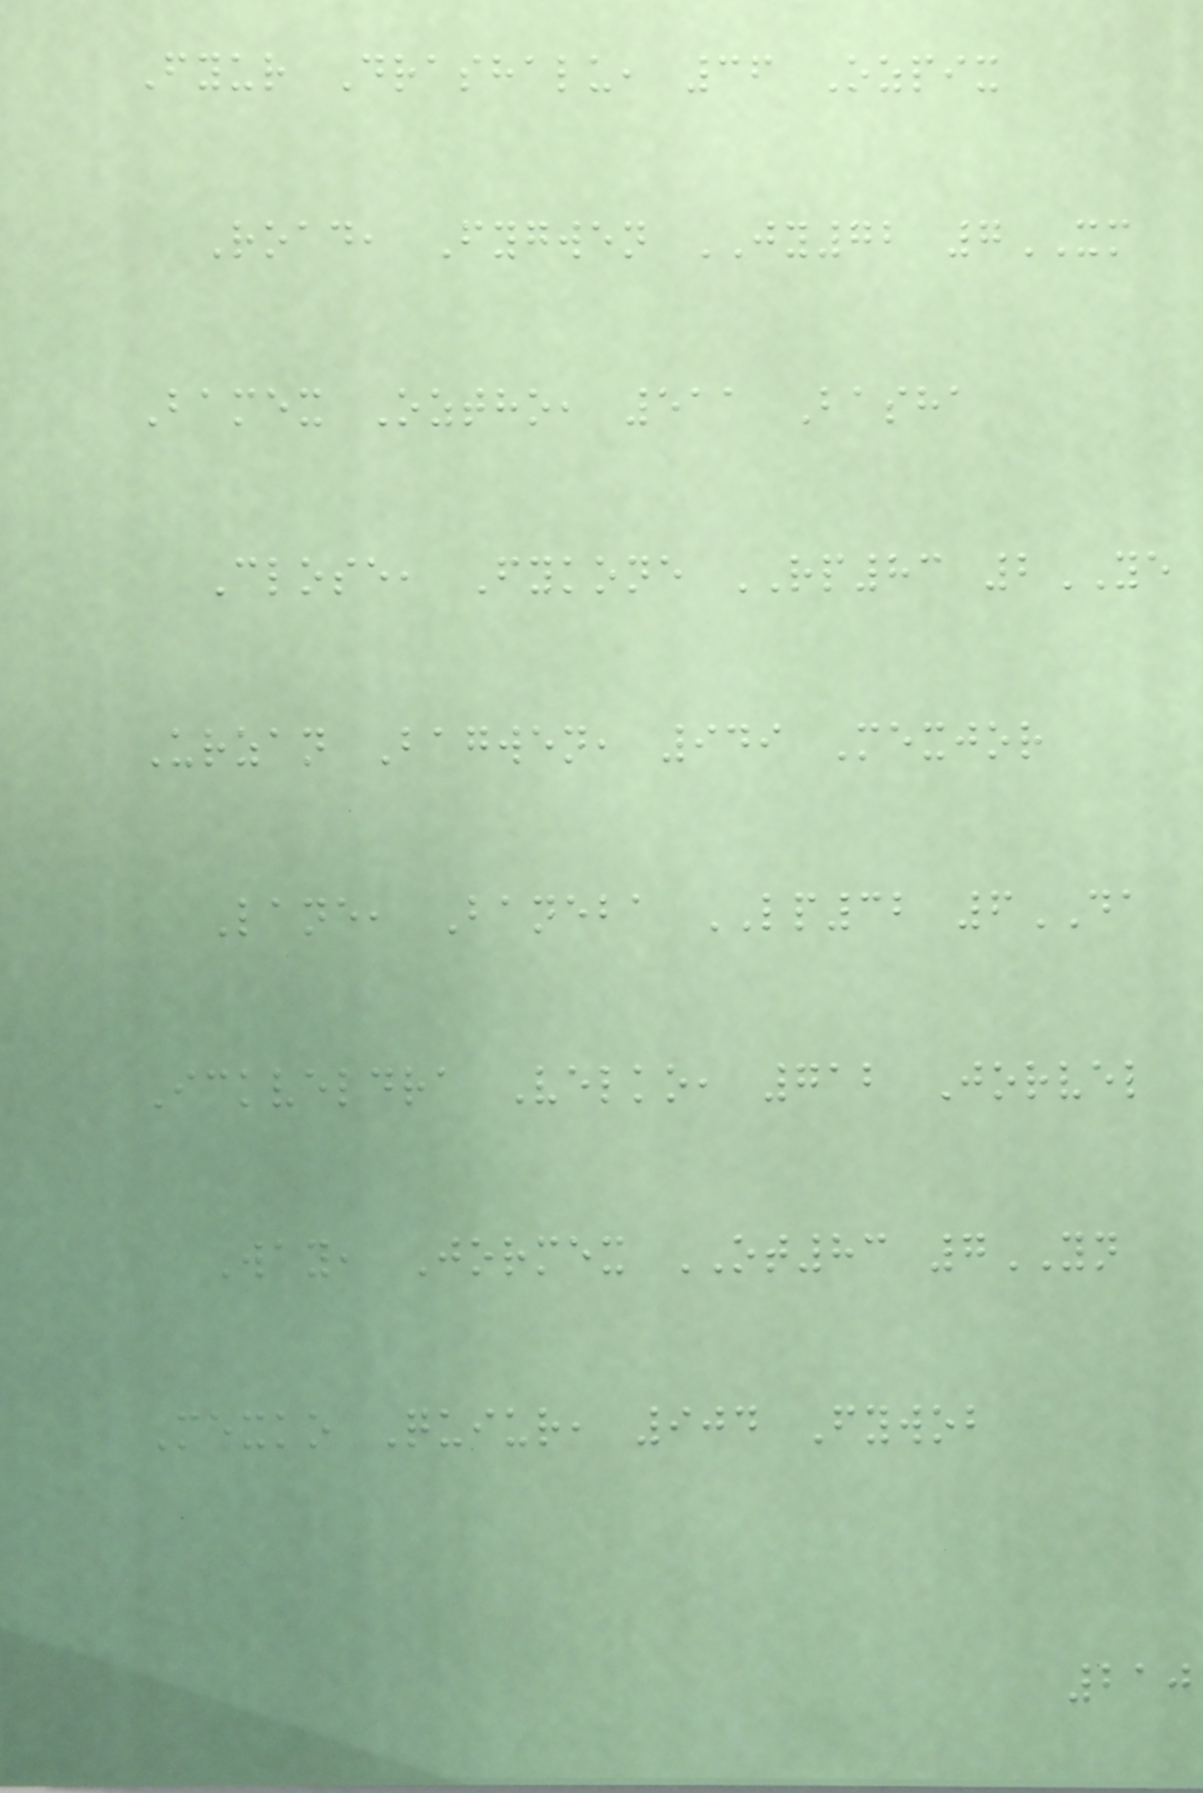Fyur Drashalu, 36 Ozpix
Road, Fygwen JY72 7XM
Bamex Oztho, 511 Basha
Close, Fykone RP83 2YE
Urzan Bagwen, 949 Mexjor
Lane, Baneba LP32 6DA
Ickveldra Velko, 712 Jorvel
Way, Jormex OT83 7YN
Mexko Quiur, 904 Fywob
210
